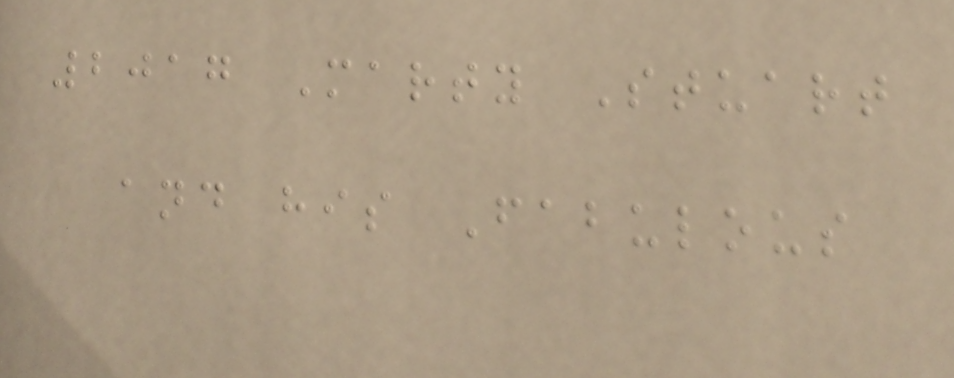2017 Marty Stuart
and his Fabulous
